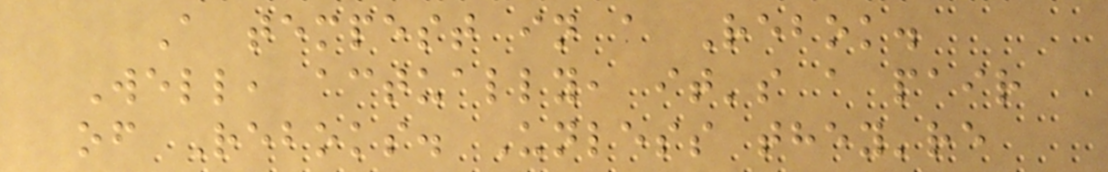A tempest in a Rebok.
Well, actually, it's a pair
of Reboks. Unless they're
